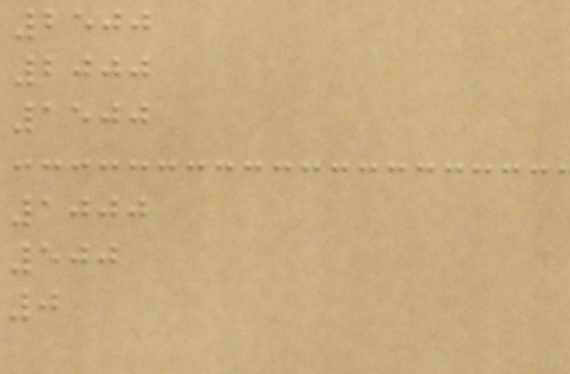2500
2000
1500
1000
500
0
